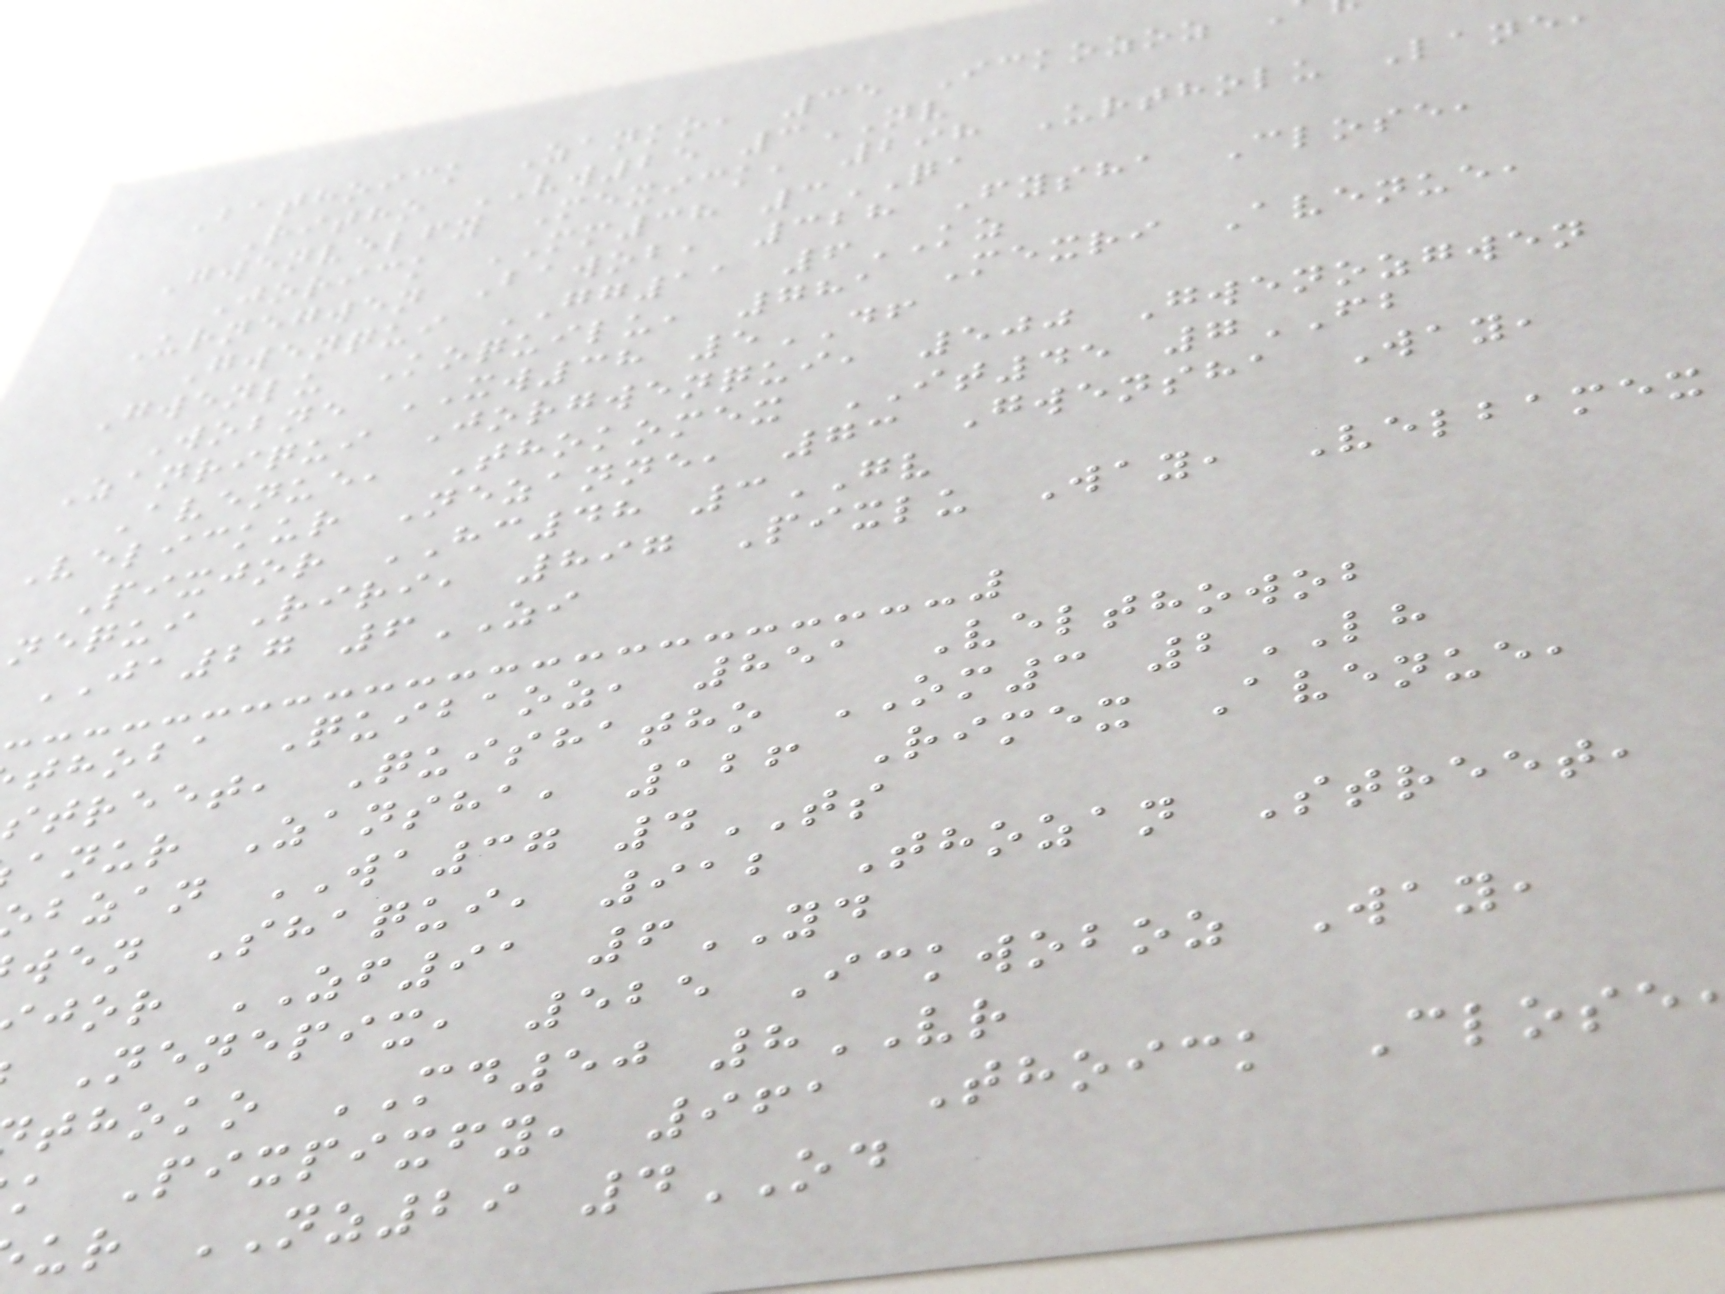Bathoick Zanko, 35 Ickozoz
Ritho VW25 3NV
Gwenvelfy Mexick, 298 Urtholu Lane,
Jorick MM38 3QA
Urnegwen Bawob, 328 Fysha Close,
Gwenqui GG11 6KZ
Gwenlu Koquilu, 781 Mexri Avenue,
Wobne XW38 5DF
Zanriqui Jorgwenqui, 500 Gwenozgwen
Avenue, Thokomex IT45 7FB
Velickur Nezanne, 73 Gwensha Way,
Pixjor HC48 3GV
nequi Riri, 897 Pixlu Way, Velbamex
JA27 6ZI
thoba Quibaoz, 851 Velthowob
street, Quishatho OM3 2LH
anur Zansha, 126 Rimex Avenue,
bzan WA37 4TS
wen Shaqui, 912 Thozan Street,
jor ZF91 6YD
Nenepix, 525 Ickwoboz Way,
thoko MD50 8VR
k Pixpixfy, 961 Thoick Close
ur NZ29 4OD
